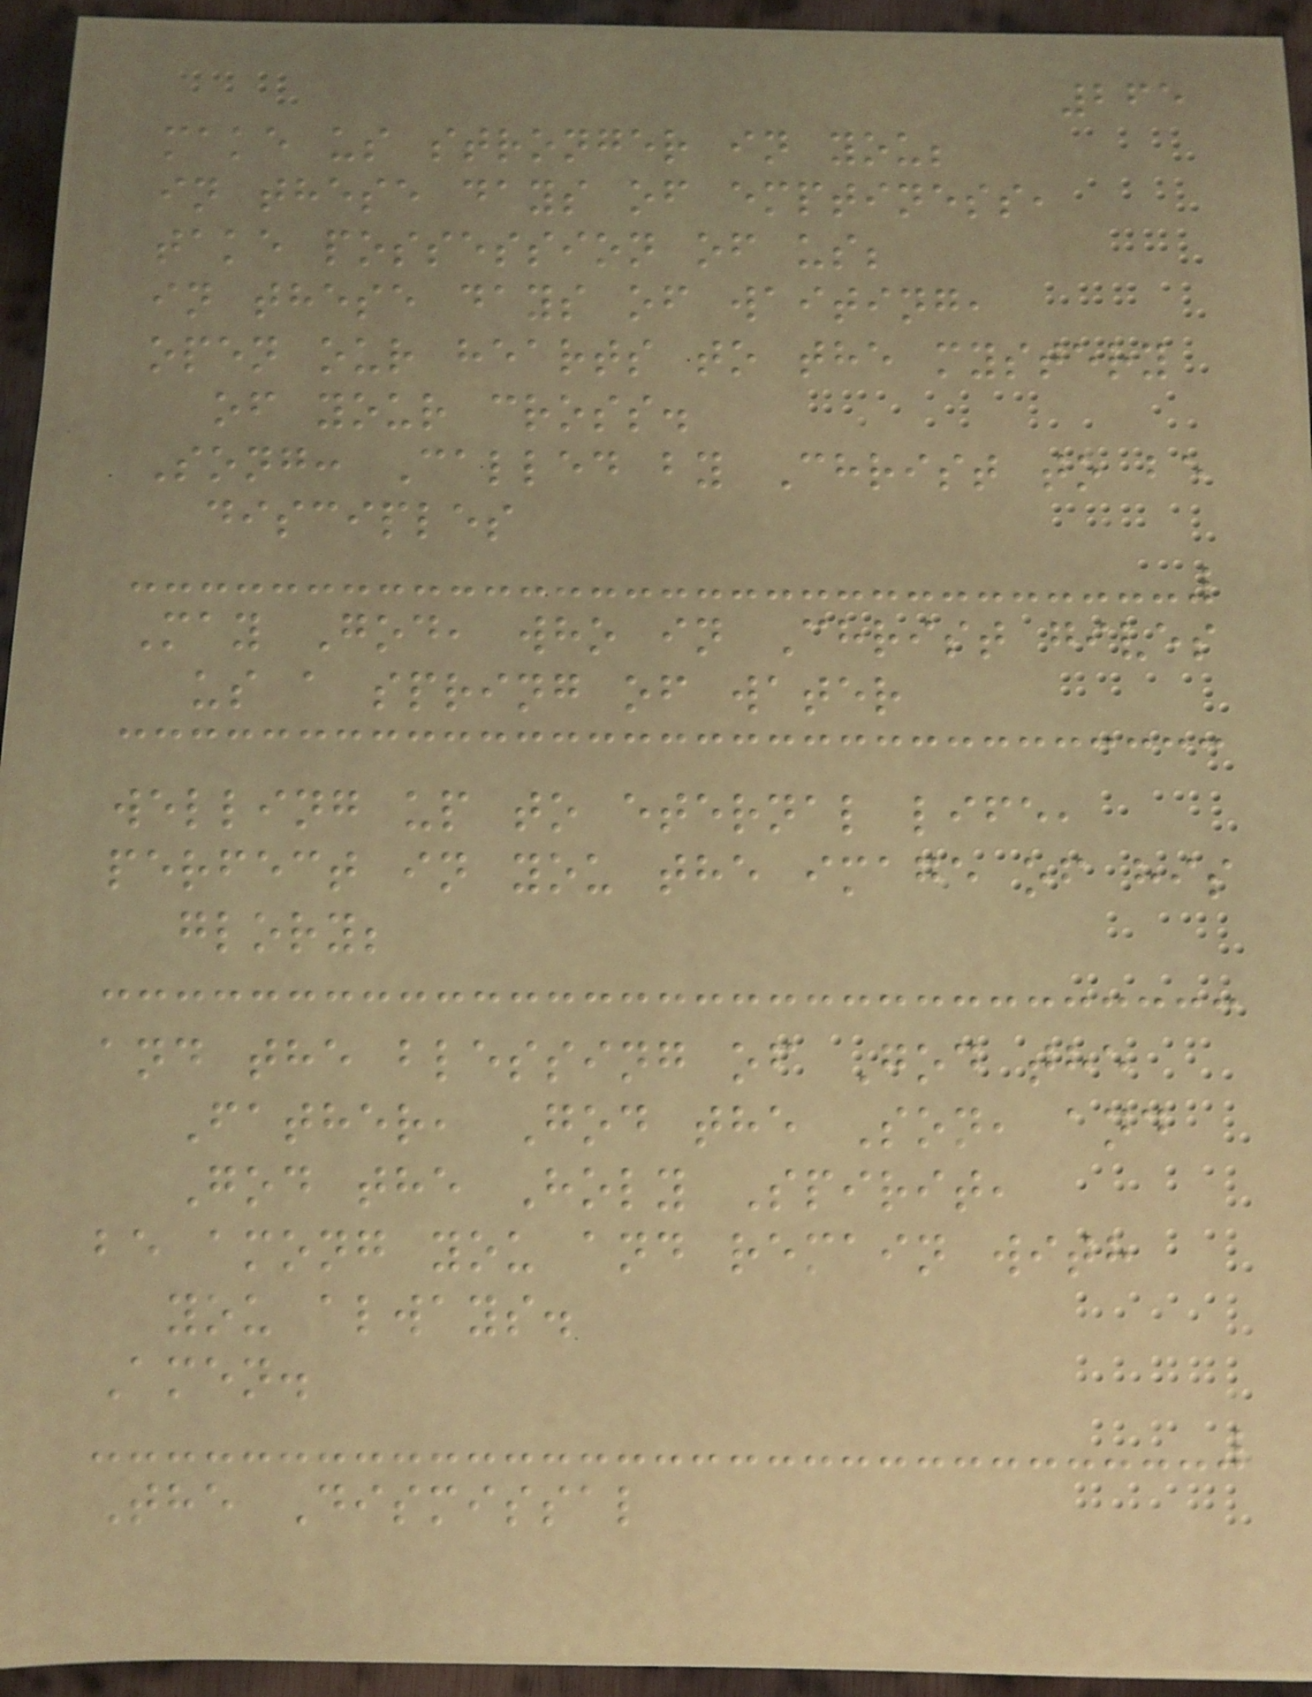265
make us stronger in you;
in these days of emptiness,
take possession of us;
in these days of waiting,
open our hearts to the mystery
of your cross.
Song: Called by Christ to be
disciples
May God, who in Christ gives
us a spring of water
welling up to eternal life,
perfect in you the image of his
glory;
and the blessing of God the
Father, God the Son, and
God the Holy Spirit,
be among you and remain with
you always.
Amen.
The Dismissal
